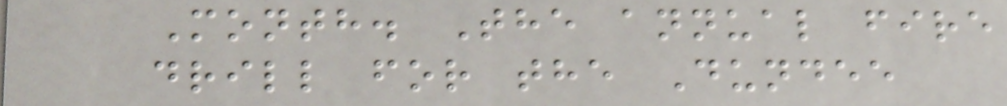Month. The annual fire
drill for the Dundee
